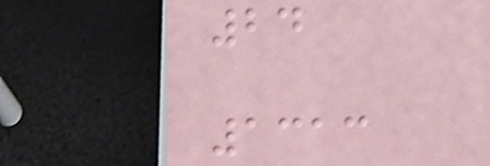24
1313
